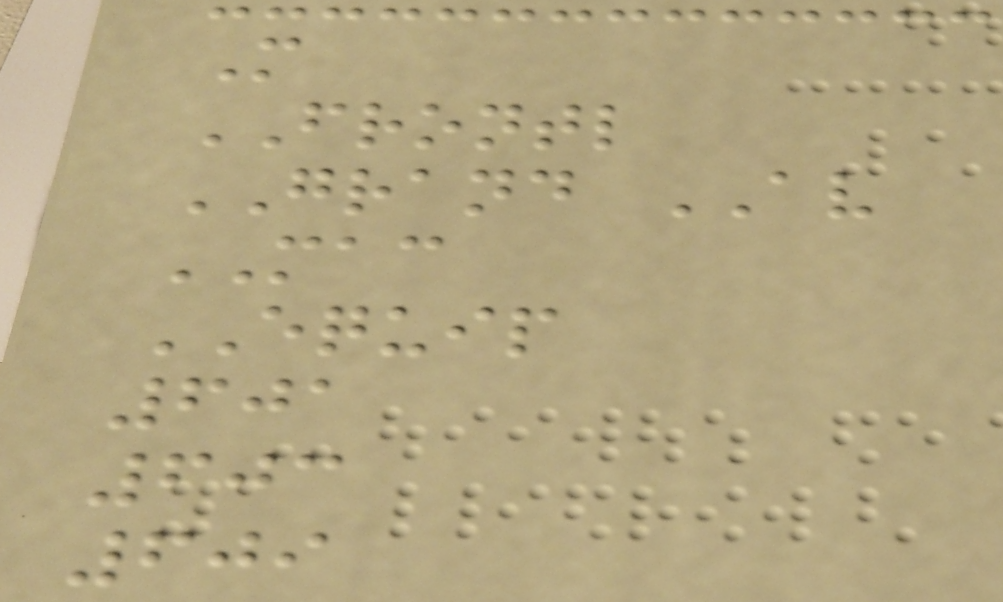M
FRONTL
GRAND AV
MAC
EQUIP
601
603
609
